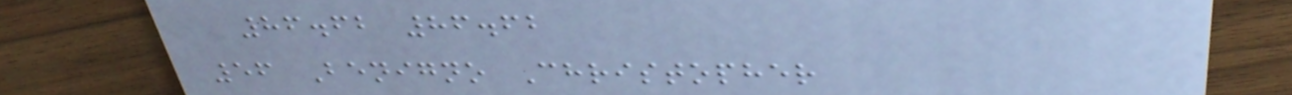86.62 86.62
56 Benigno Christopher
